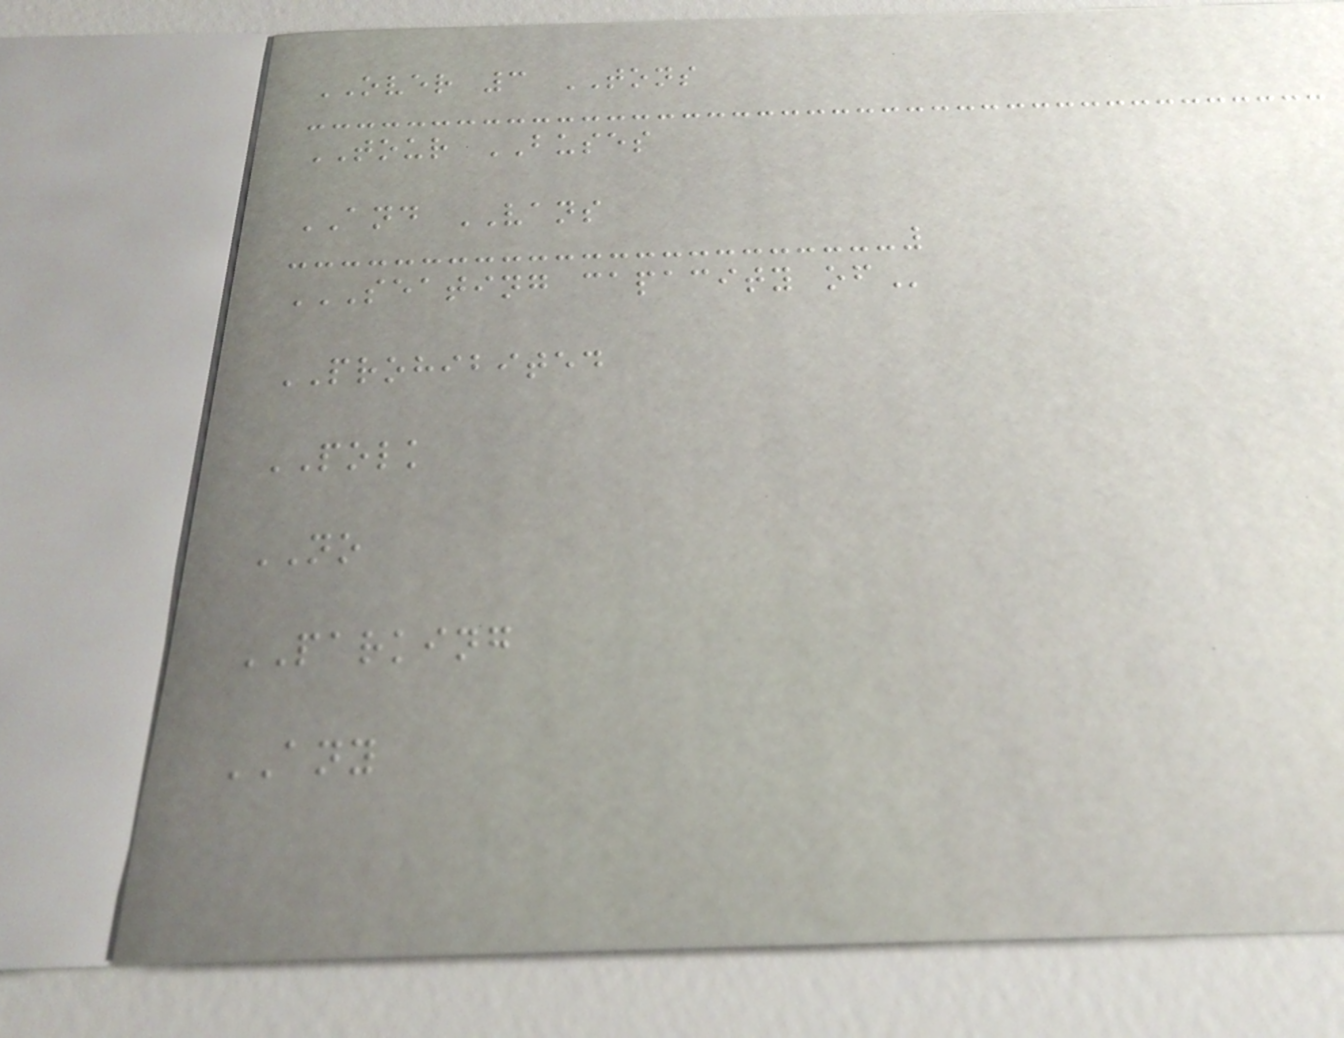OVER 3 TONS
TOUR BUSES
AND VANS
SEATING CAPACITY OF
PROHIBITED
POLK
NO
PARKING
ANY
